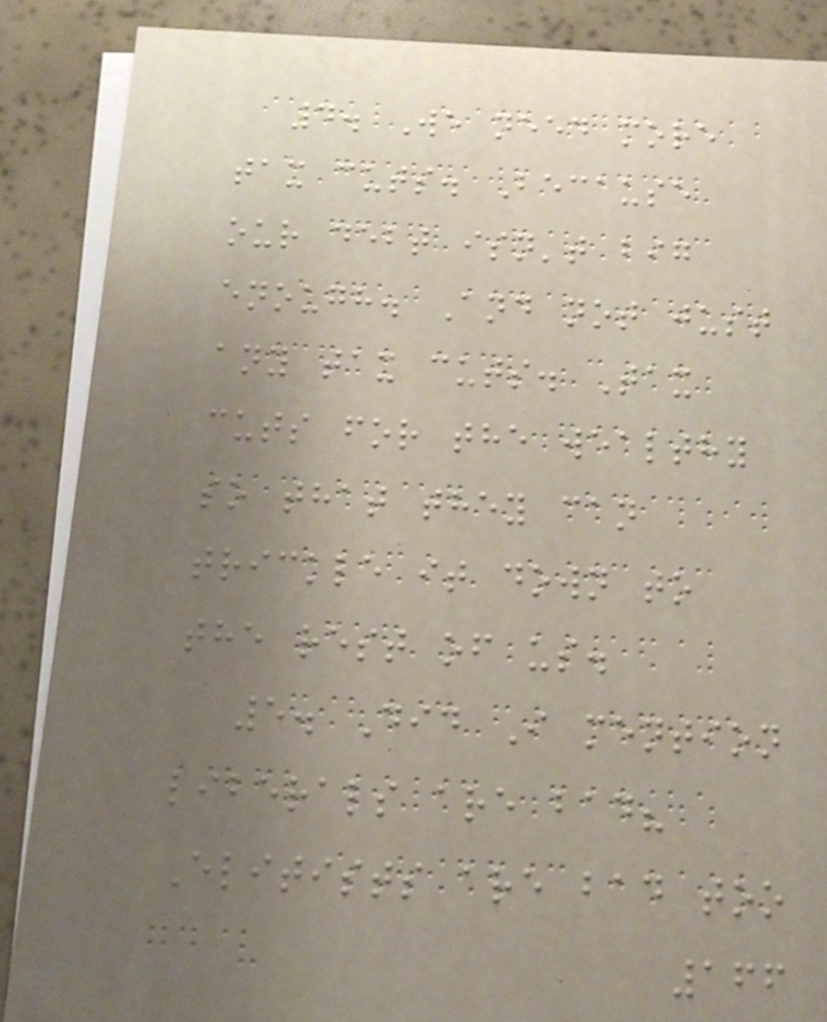4. We need more
tax cuts. Because
our debt isn't big
enough. And not just
any tax cuts. Tax
cuts for the wealthy
so that they can
trickle it down to
the rest of us.
5. Did I mention
liberals are bad?
Elitists are bad too
166
